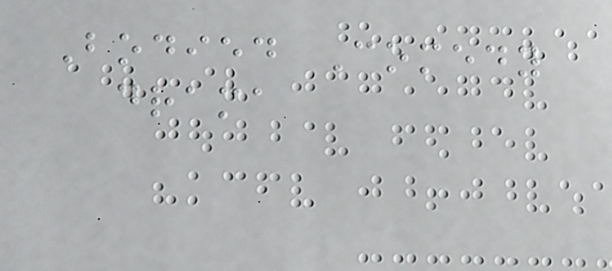Bodied Comedy
drama
